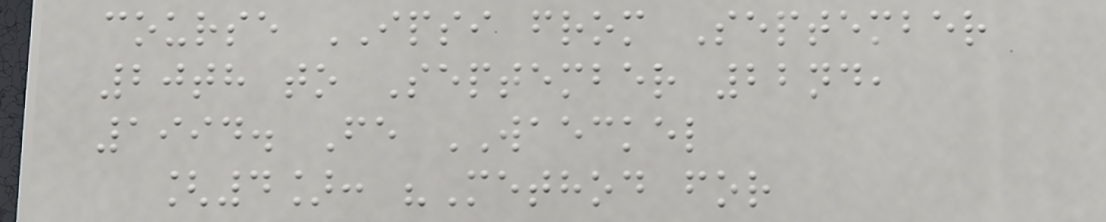course IPSI from September
20th to September 22nd,
1994. Fe WAECKEL
[4]: "Method for
